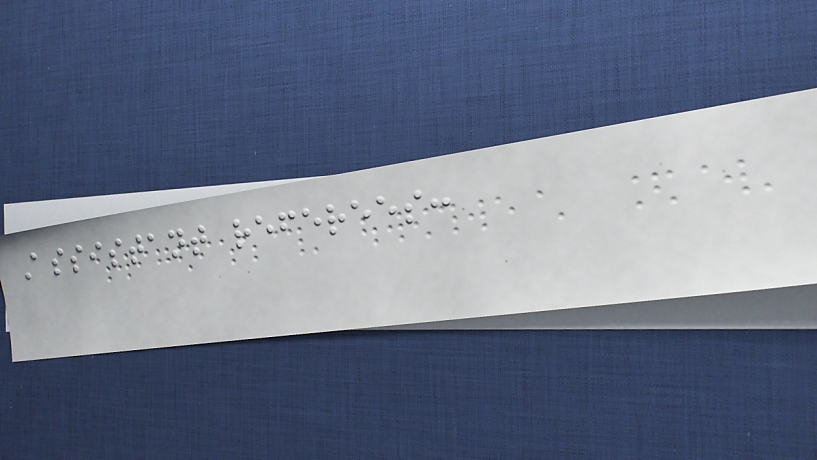Assistant referees:
